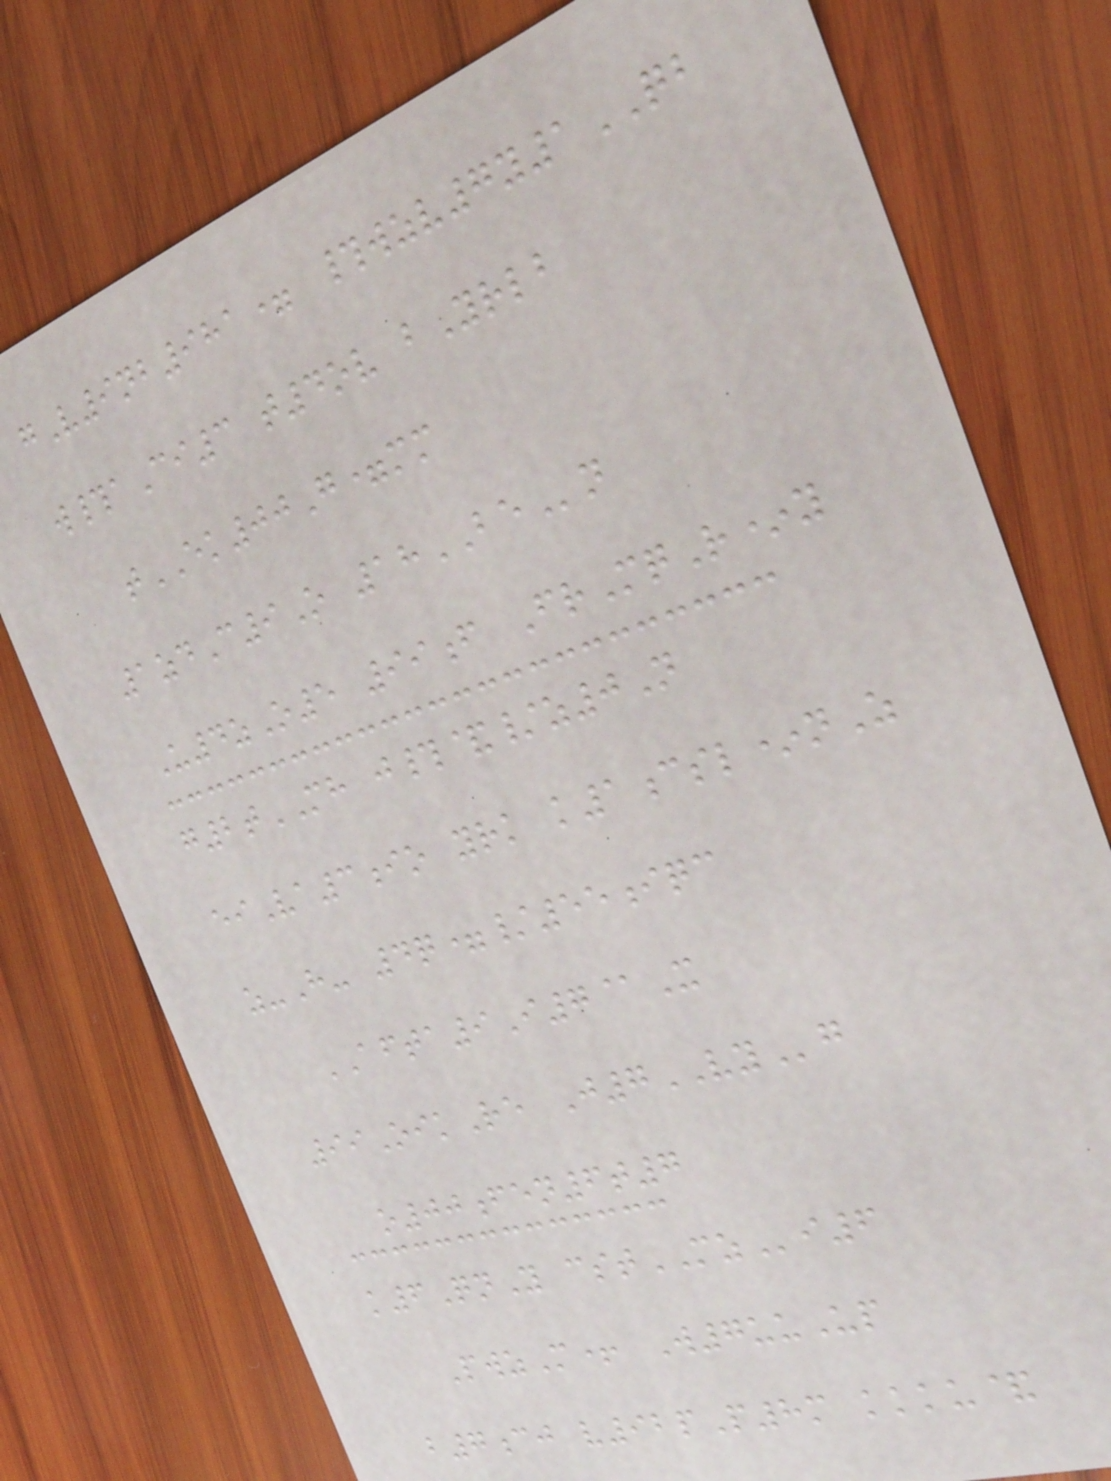gV9nb981= #wzv7y1QB
w#aCi3 t4ov bYrlb
tEK00G=mm
1zdC9O 18BEn
U4zO5 99f FrMqR*y
g2tMH j#&/z0N
eiVa3io yrk k1csl*nZ
z-H- 4q=/55iqc
AFTA9I7@X
99OikRe J7VYg
o00fen6t7
k6QnY cstMZi6
PwzM+ W7uuUp
b7cj v92pP8m kkku&
